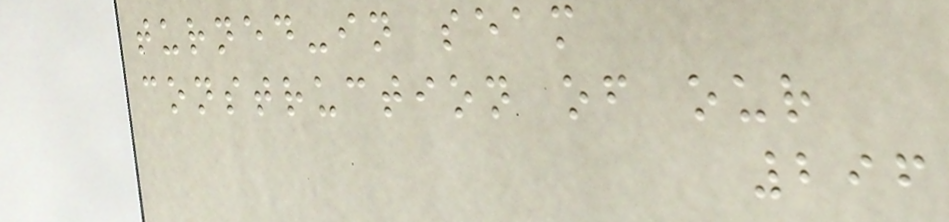turned-in seam
construction of our
296
